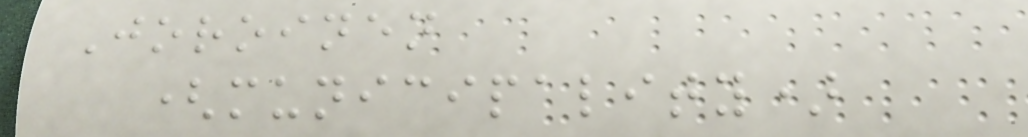Joroinen
(municipality)
